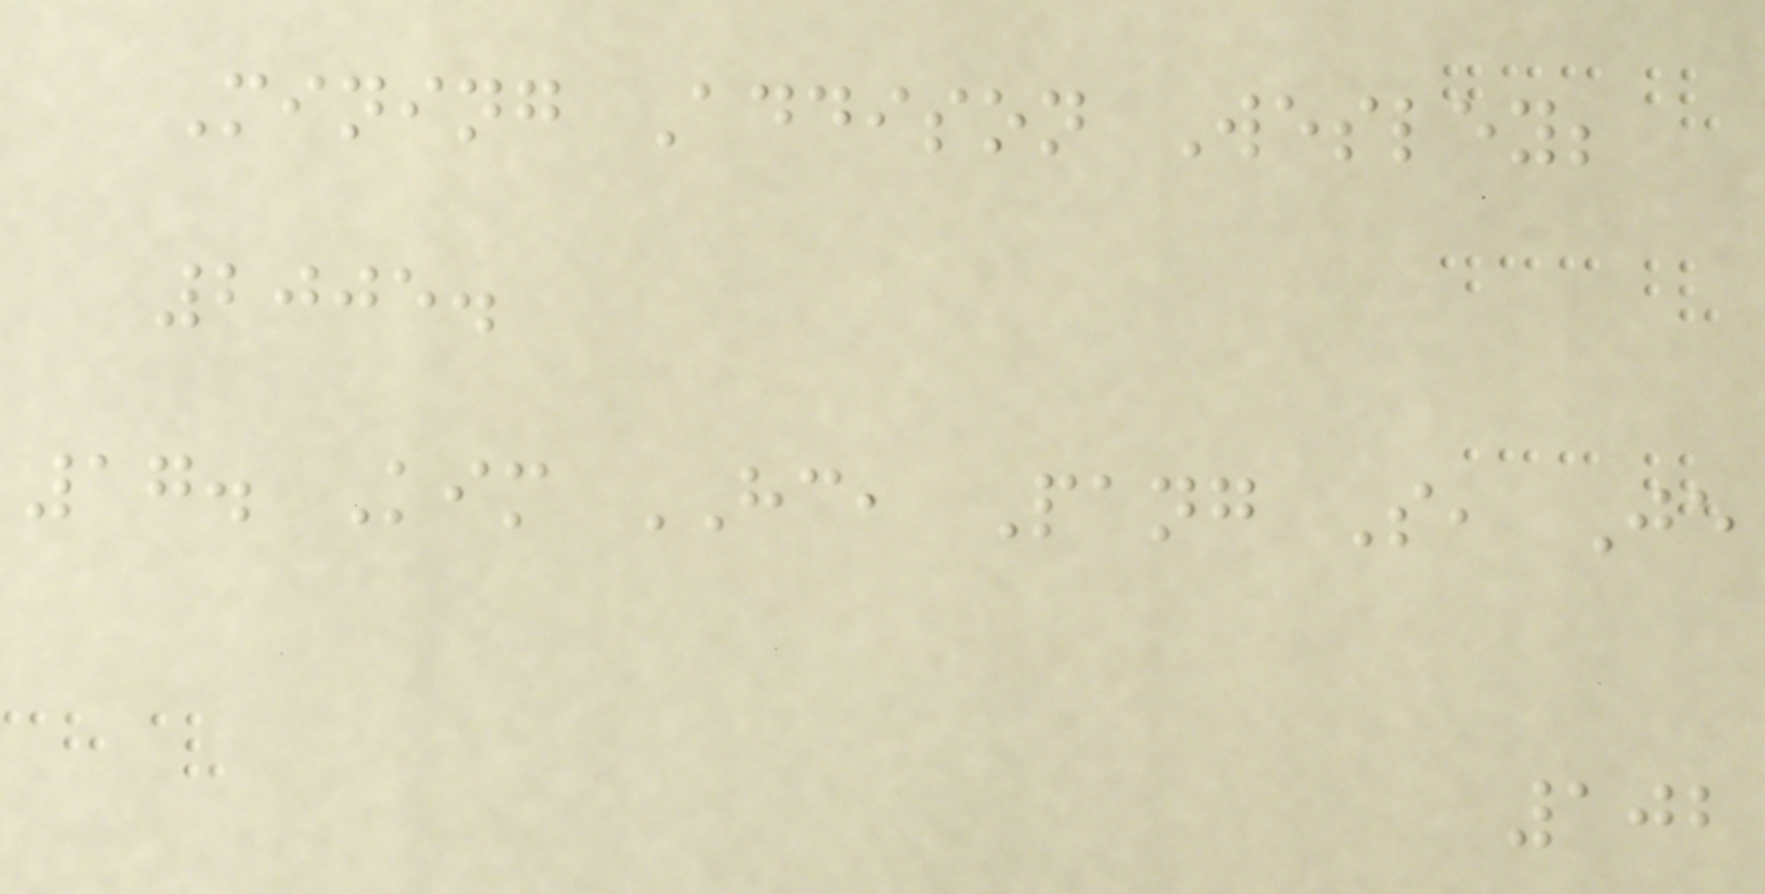Mining Addison Wesley;
2005.
17. Kim HC, Pang S, Je
102
